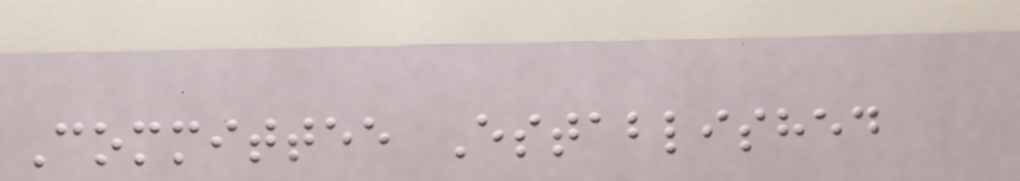Committee Established
